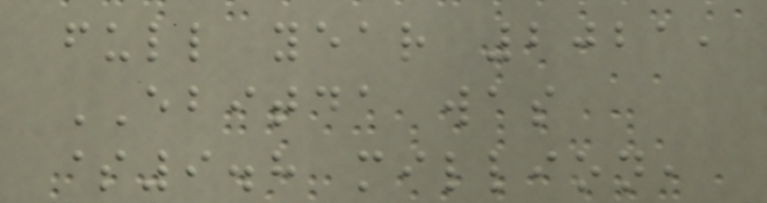full year 2021,
EBITDA was
$9.8 million,
